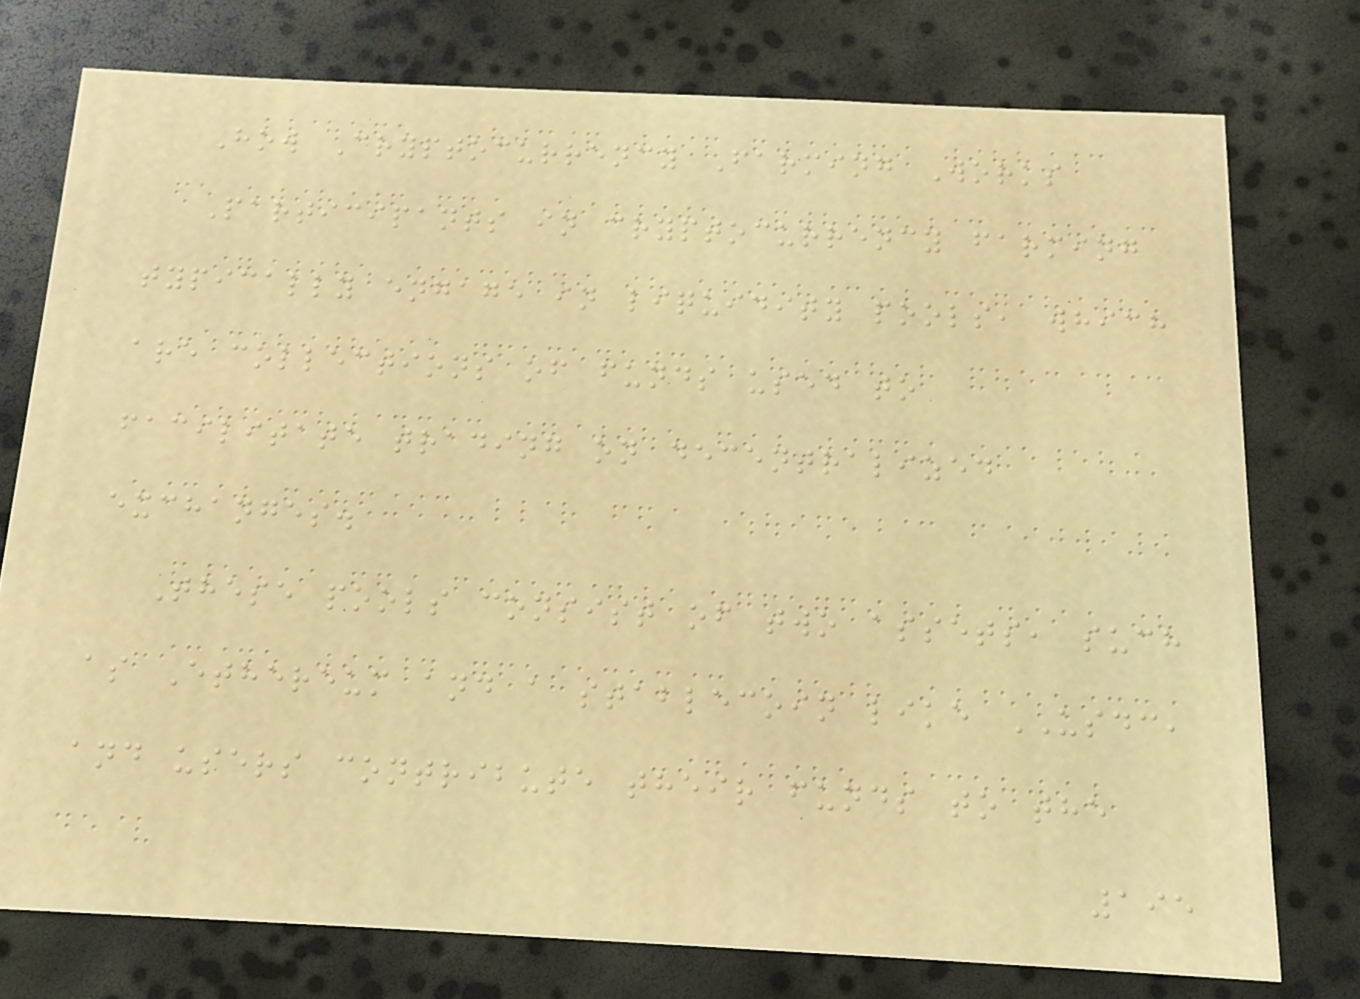How Cryptocurrency Farming Works
Participants in cryptocurrency farming
typically engage in liquidity pools, which
are collections of funds used to
facilitate trading on decentralized
exchanges.
These pools consist of two assets, such
as Ethereum and a stablecoin like USDC,
and users contribute their funds to the
195
